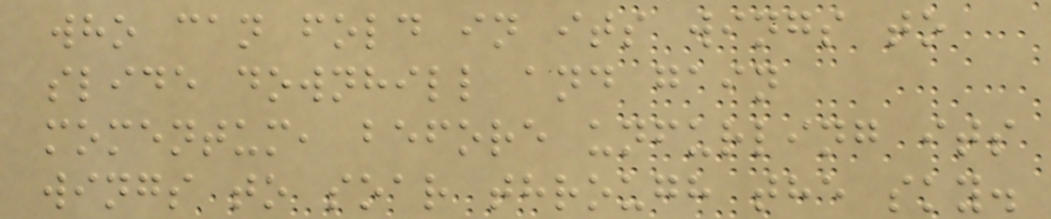who can fold in its wings to
slide downhill and gain
momentum, before unfurling its
wings to soar through the sky.
